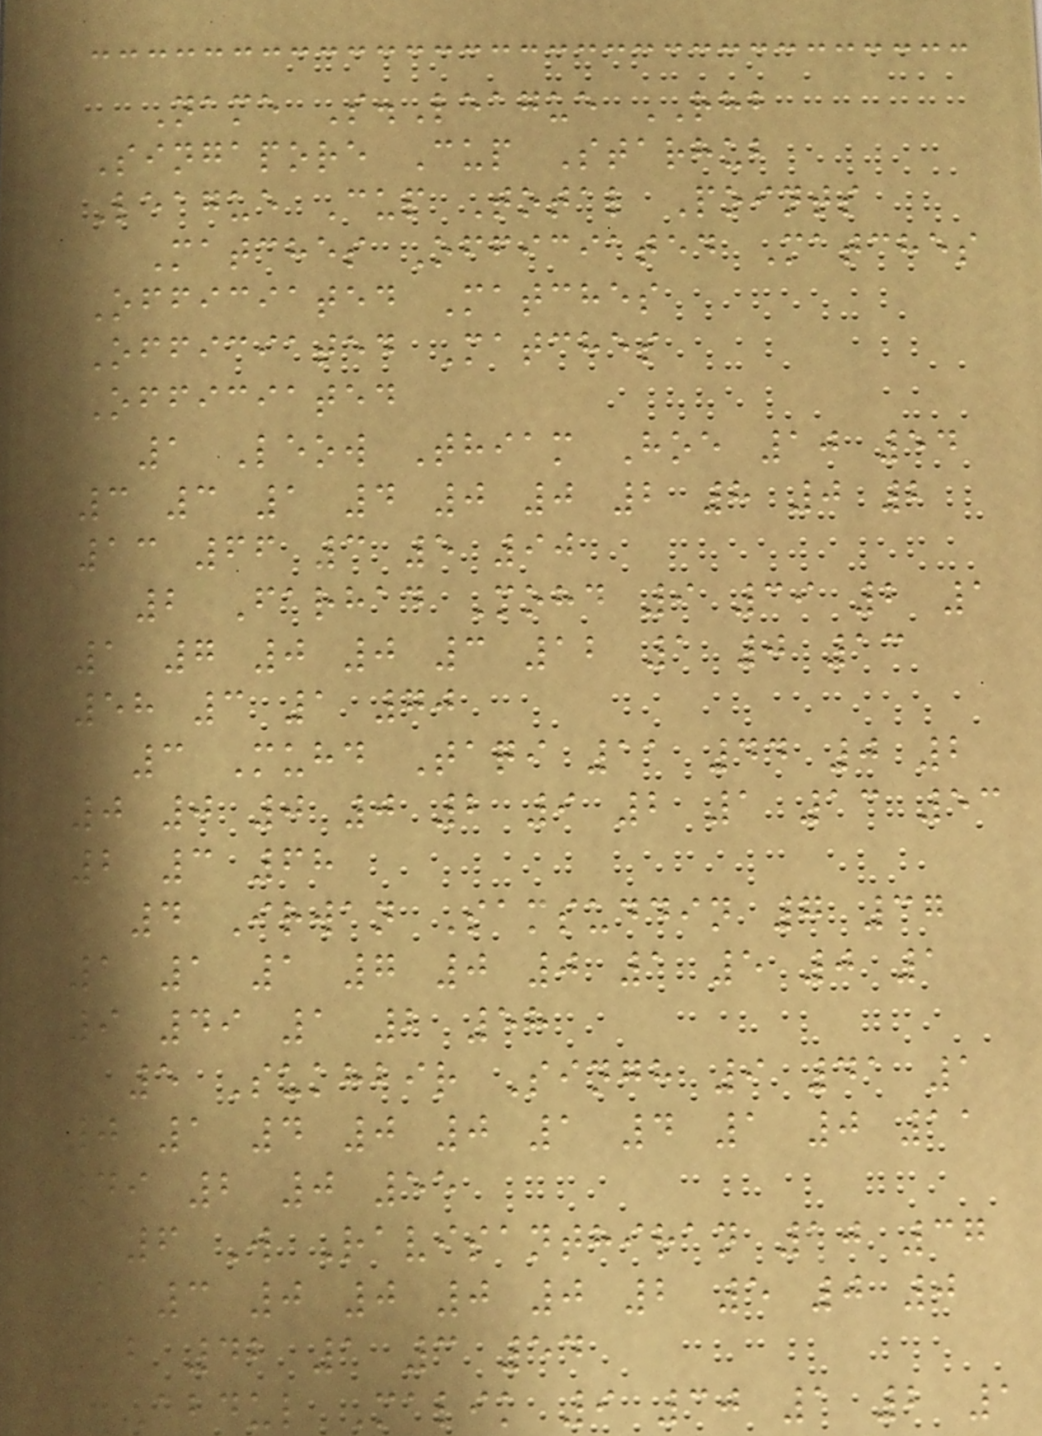Name S.League RHB
Singapore Cup Starhub
League Cup Total Points
Matches Officiated Matches
Officiated Matches
Officiated Matches
Officiated
1 Leow Thiam Hoe 10 54
3 3 1 4 0 0 2 8 0 2
13 66 3 5 90
2 Farhad Mohd 9 39 2 1
1 7 0 0 3 12 1 0 13
58 3 1 70
3 Muhd Taqi 11 44 0 2
0 0 0 0 2 9 2 1 13 53
2 3 68
4 Irwan Samsuddin 7 37
1 1 1 7 0 0 1 5 0 1
9 49 1 2 58
5 Sukhbir Singh 9 41 1
0 1 4 0 0 1 4 1 0 11
49 2 0 55
6 W Ravisanthiran 10 37
1 3 0 0 0 0 2 5 0 0
12 42 1 3 54
Abdul Malik 9 30 1 2 1
